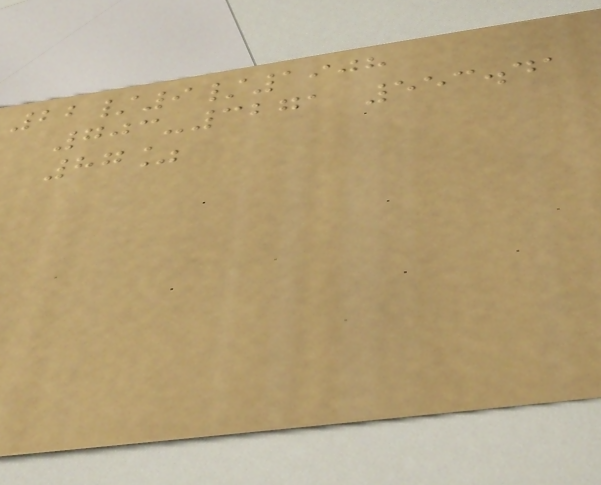22/9/1908
703-3271 553.41
87%
